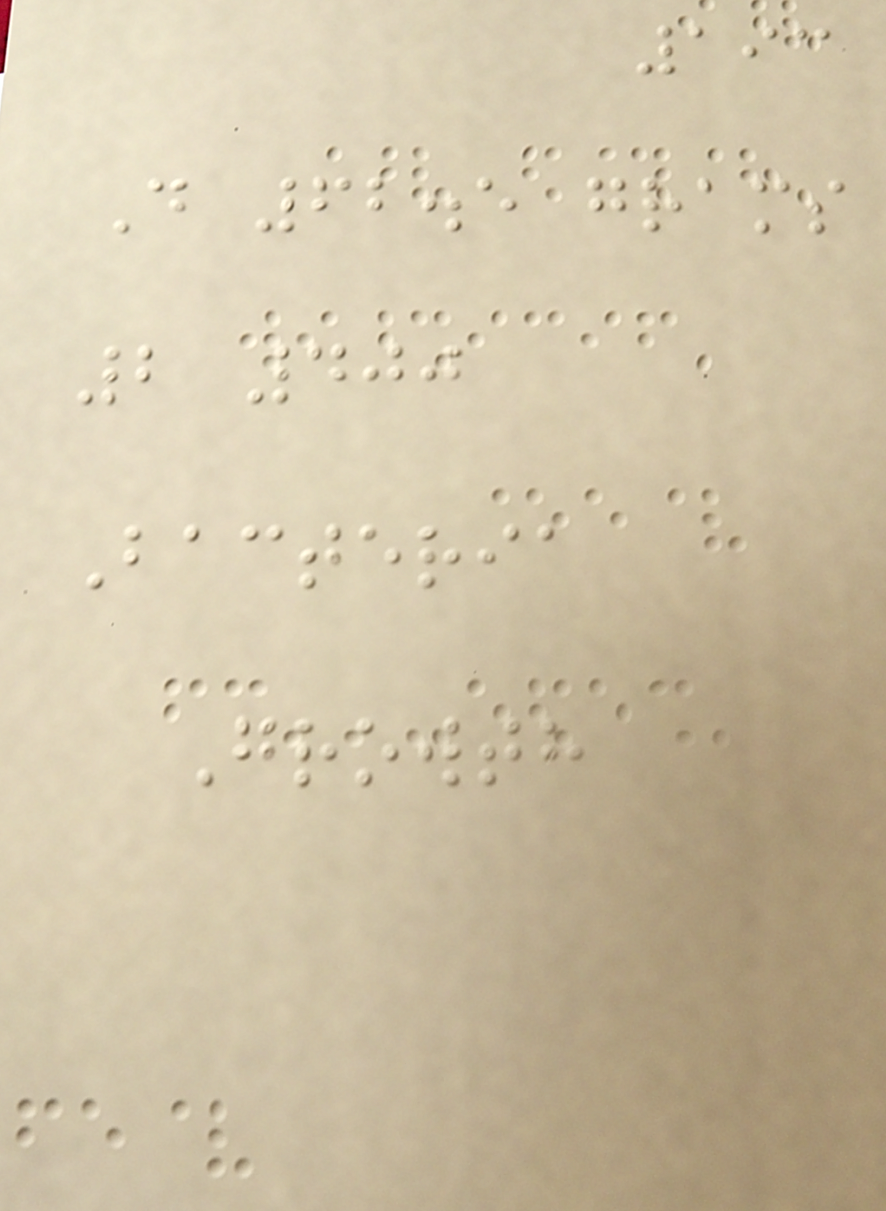193
D 62.5 grams
2 400
Bacteria
Growth
